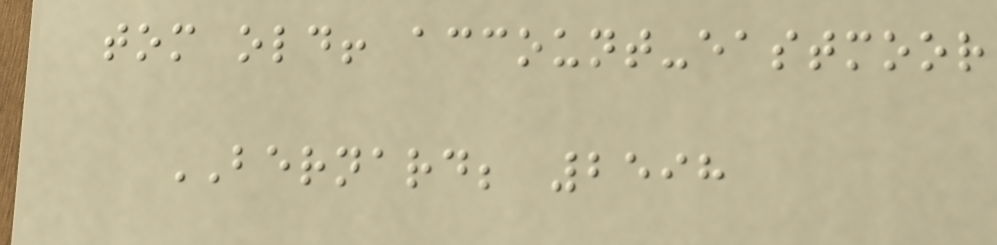tom old! account-eastmoor
BERNARD; 2598
